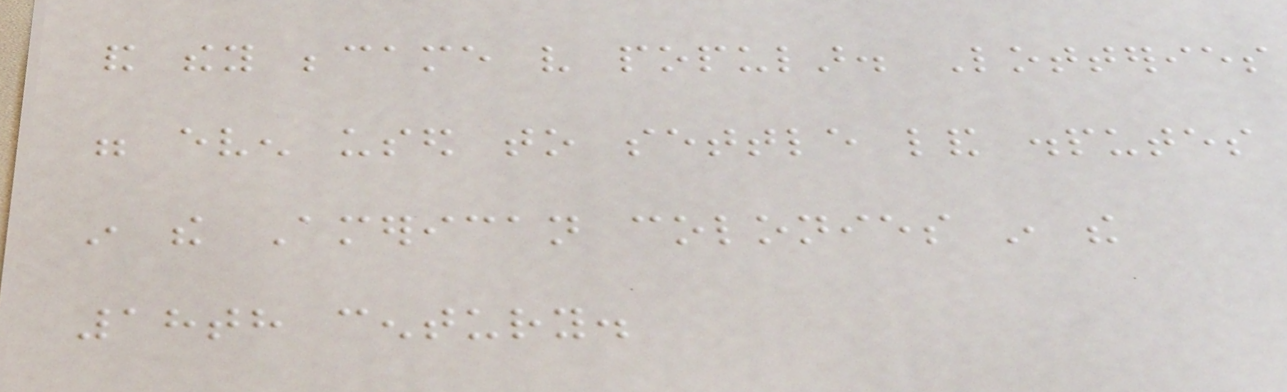and they became very popular. Lotteries
were even used to settle land disputes
in the American colonies in the
18th century.
